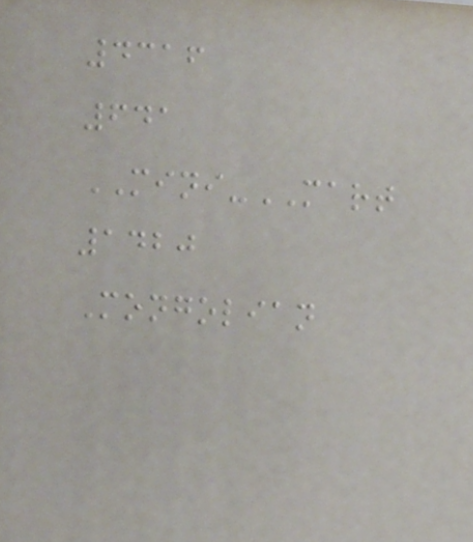4316
641
MINI-MART
1420
Mongolian
